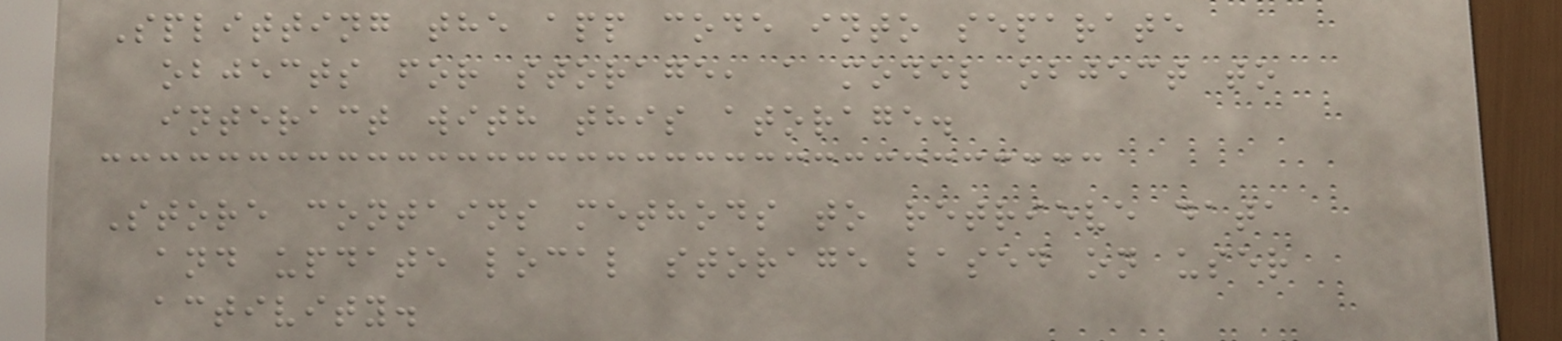Splitting the app code into separate
objects for storage, a model object to
interact with this atorage.
Store contains methods to retrieve data
and update local storage based on user
activity.
